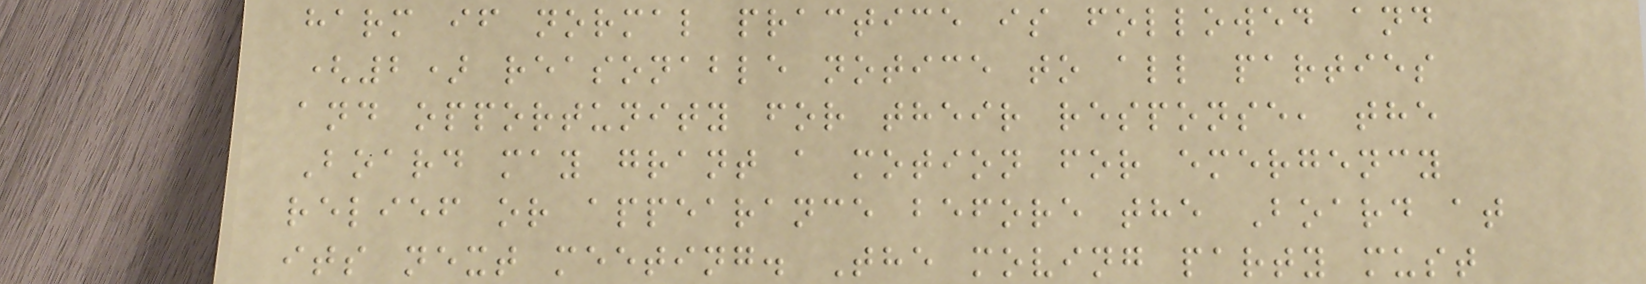harm if normal practice is followed and
(2) reasonable notice to all parties
and opportunity for their response, the
Board may grant a motion for emergency
relief or appearance before the Board at
its next meeting. The moving party must
